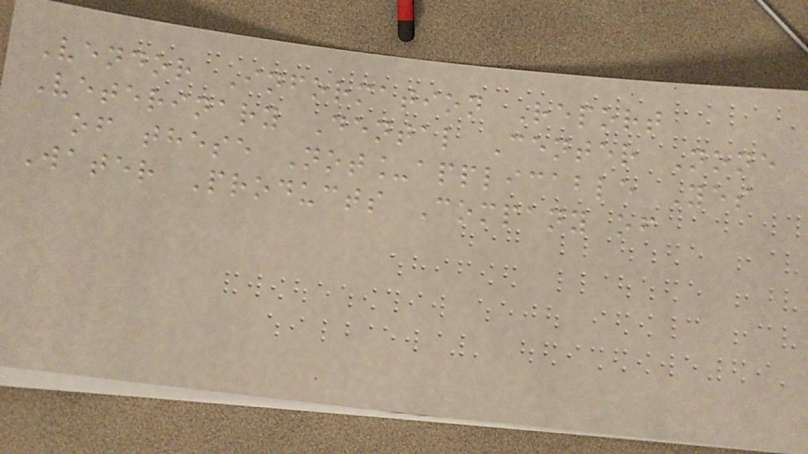Vendor Information Report
Veterinary Dental Center None
of these Not_applicable Yes
Water Products Company of
